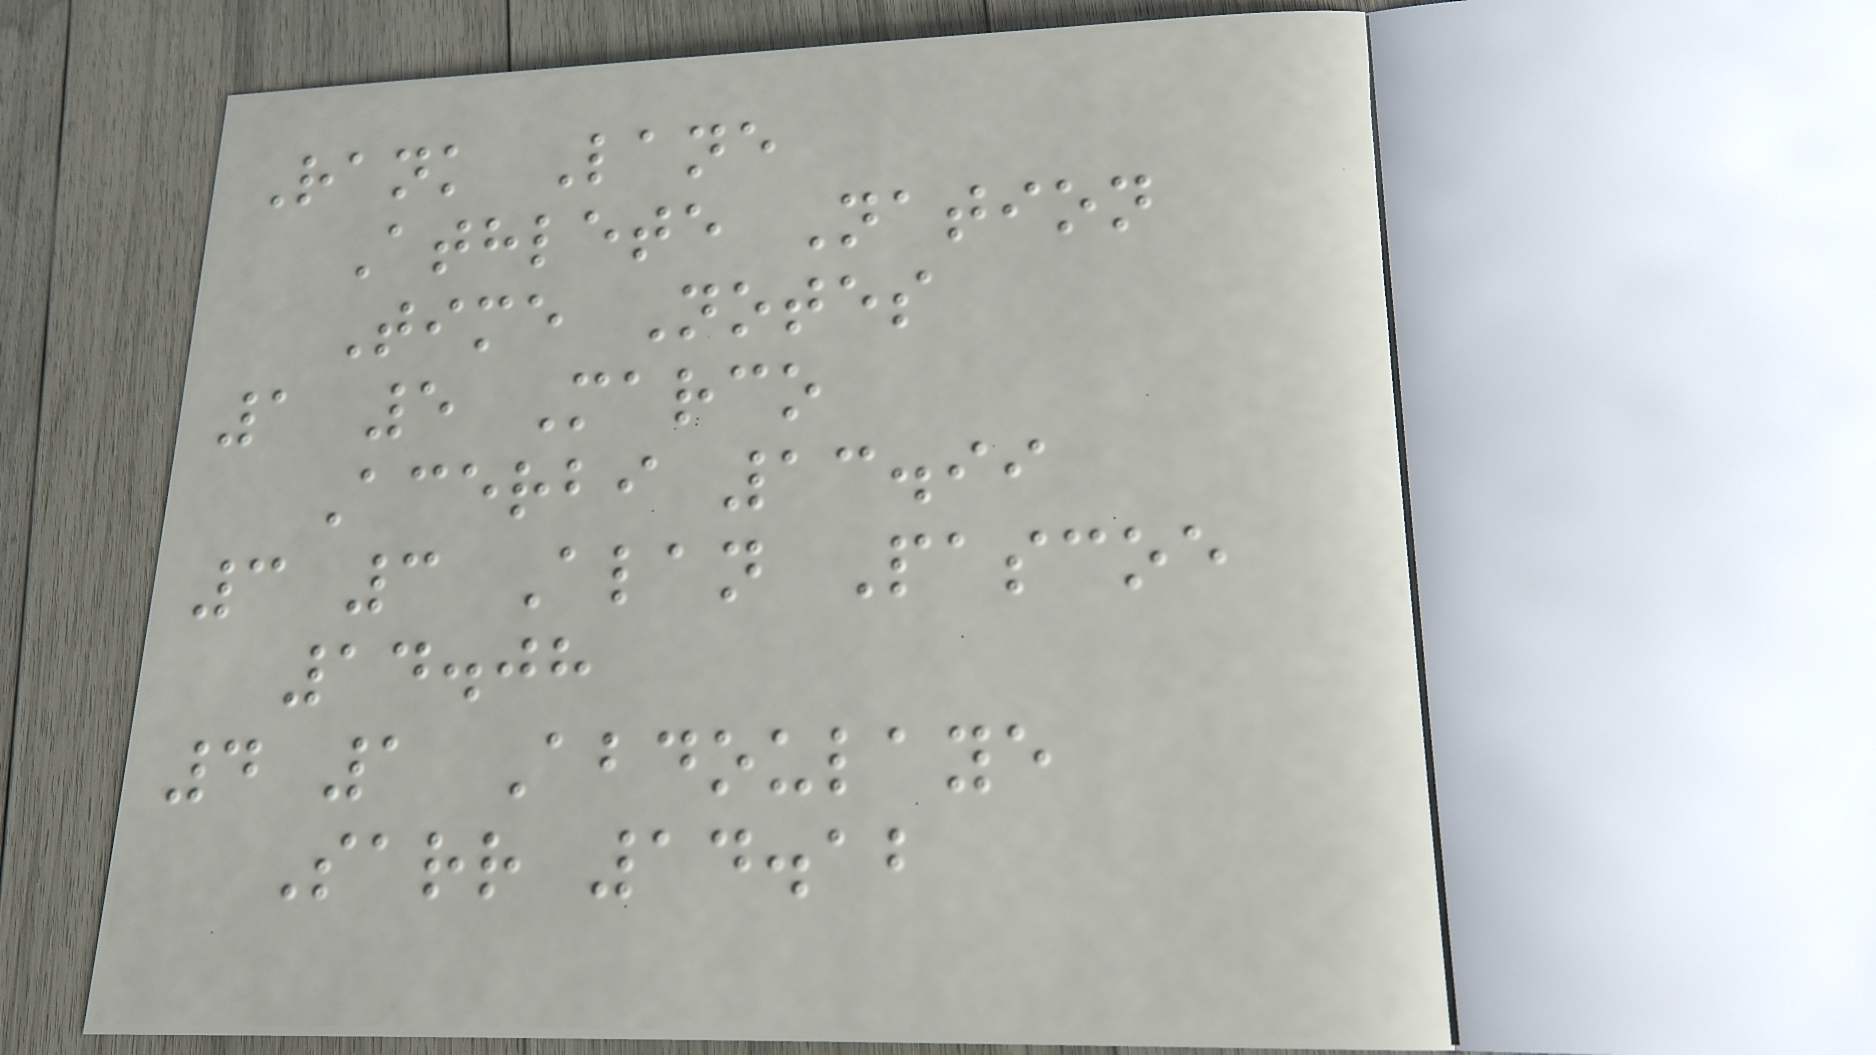Rank Lane
Athlete Nation
Time Notes
1 5 Marco
Acerbi 13.99
3 3 Alan Pascoe
14.08
4 1 Abdoulaye
Sarr 14.12
